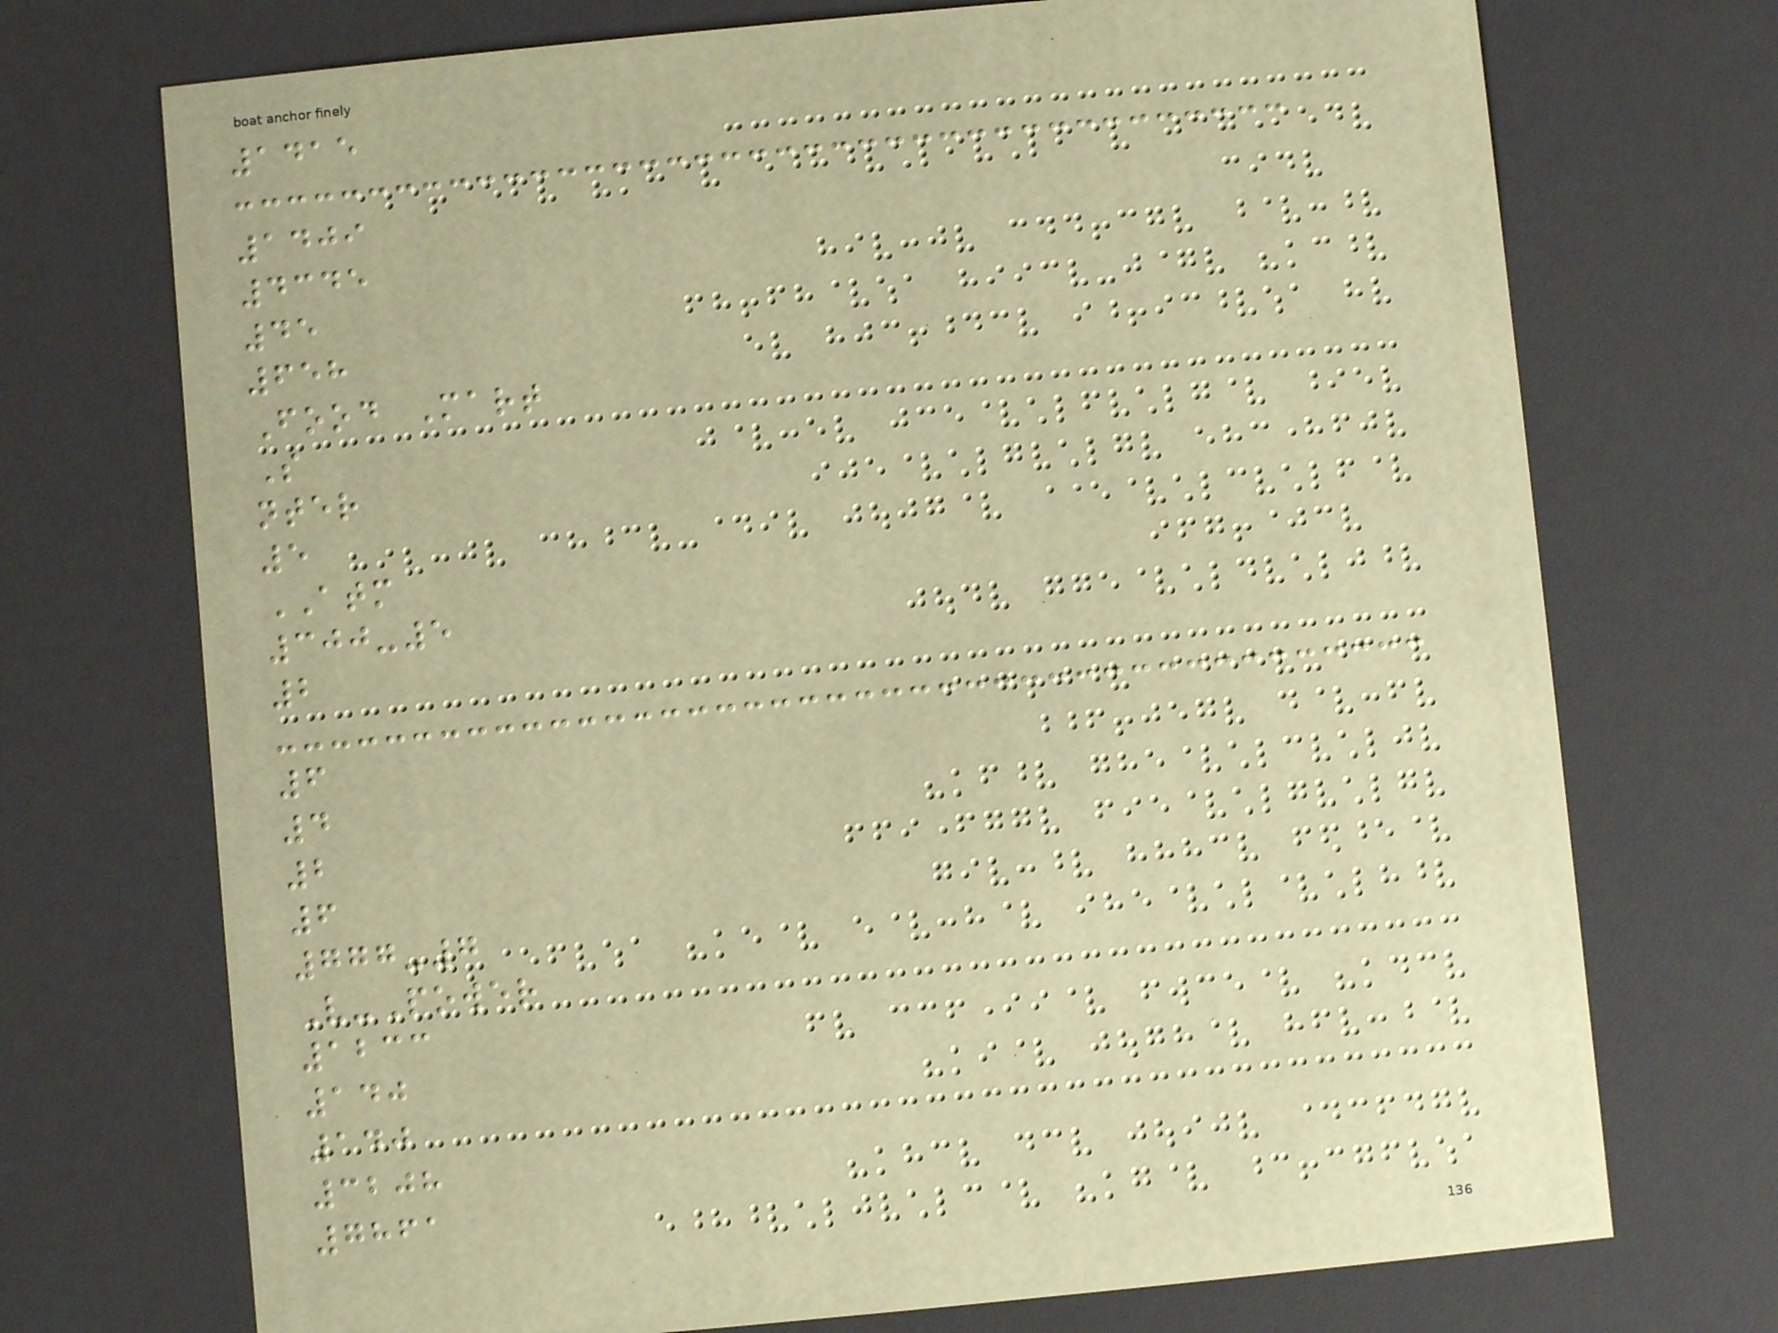1415
1409
4345
45
658
Food Mart
S
nter
5
ATM
300-5
2
6
4
2
6
777-7
V-Power
1233
140
140
3208
7861
